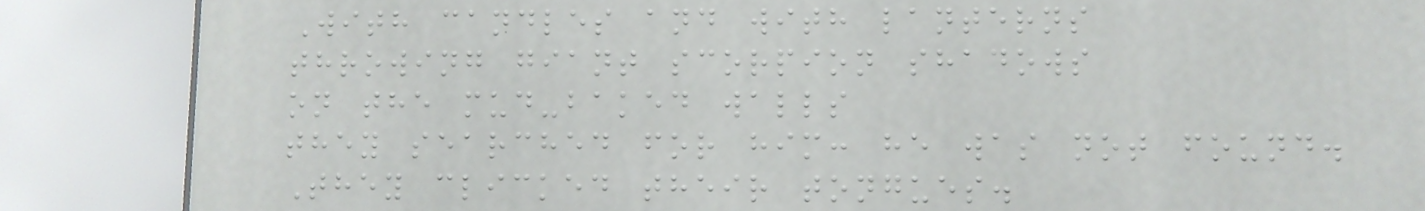With candles and with lanterns
throwing giant scorpion shadows
on the mud-baked walls
they searched for him: he was not found.
They clicked their tongues.
